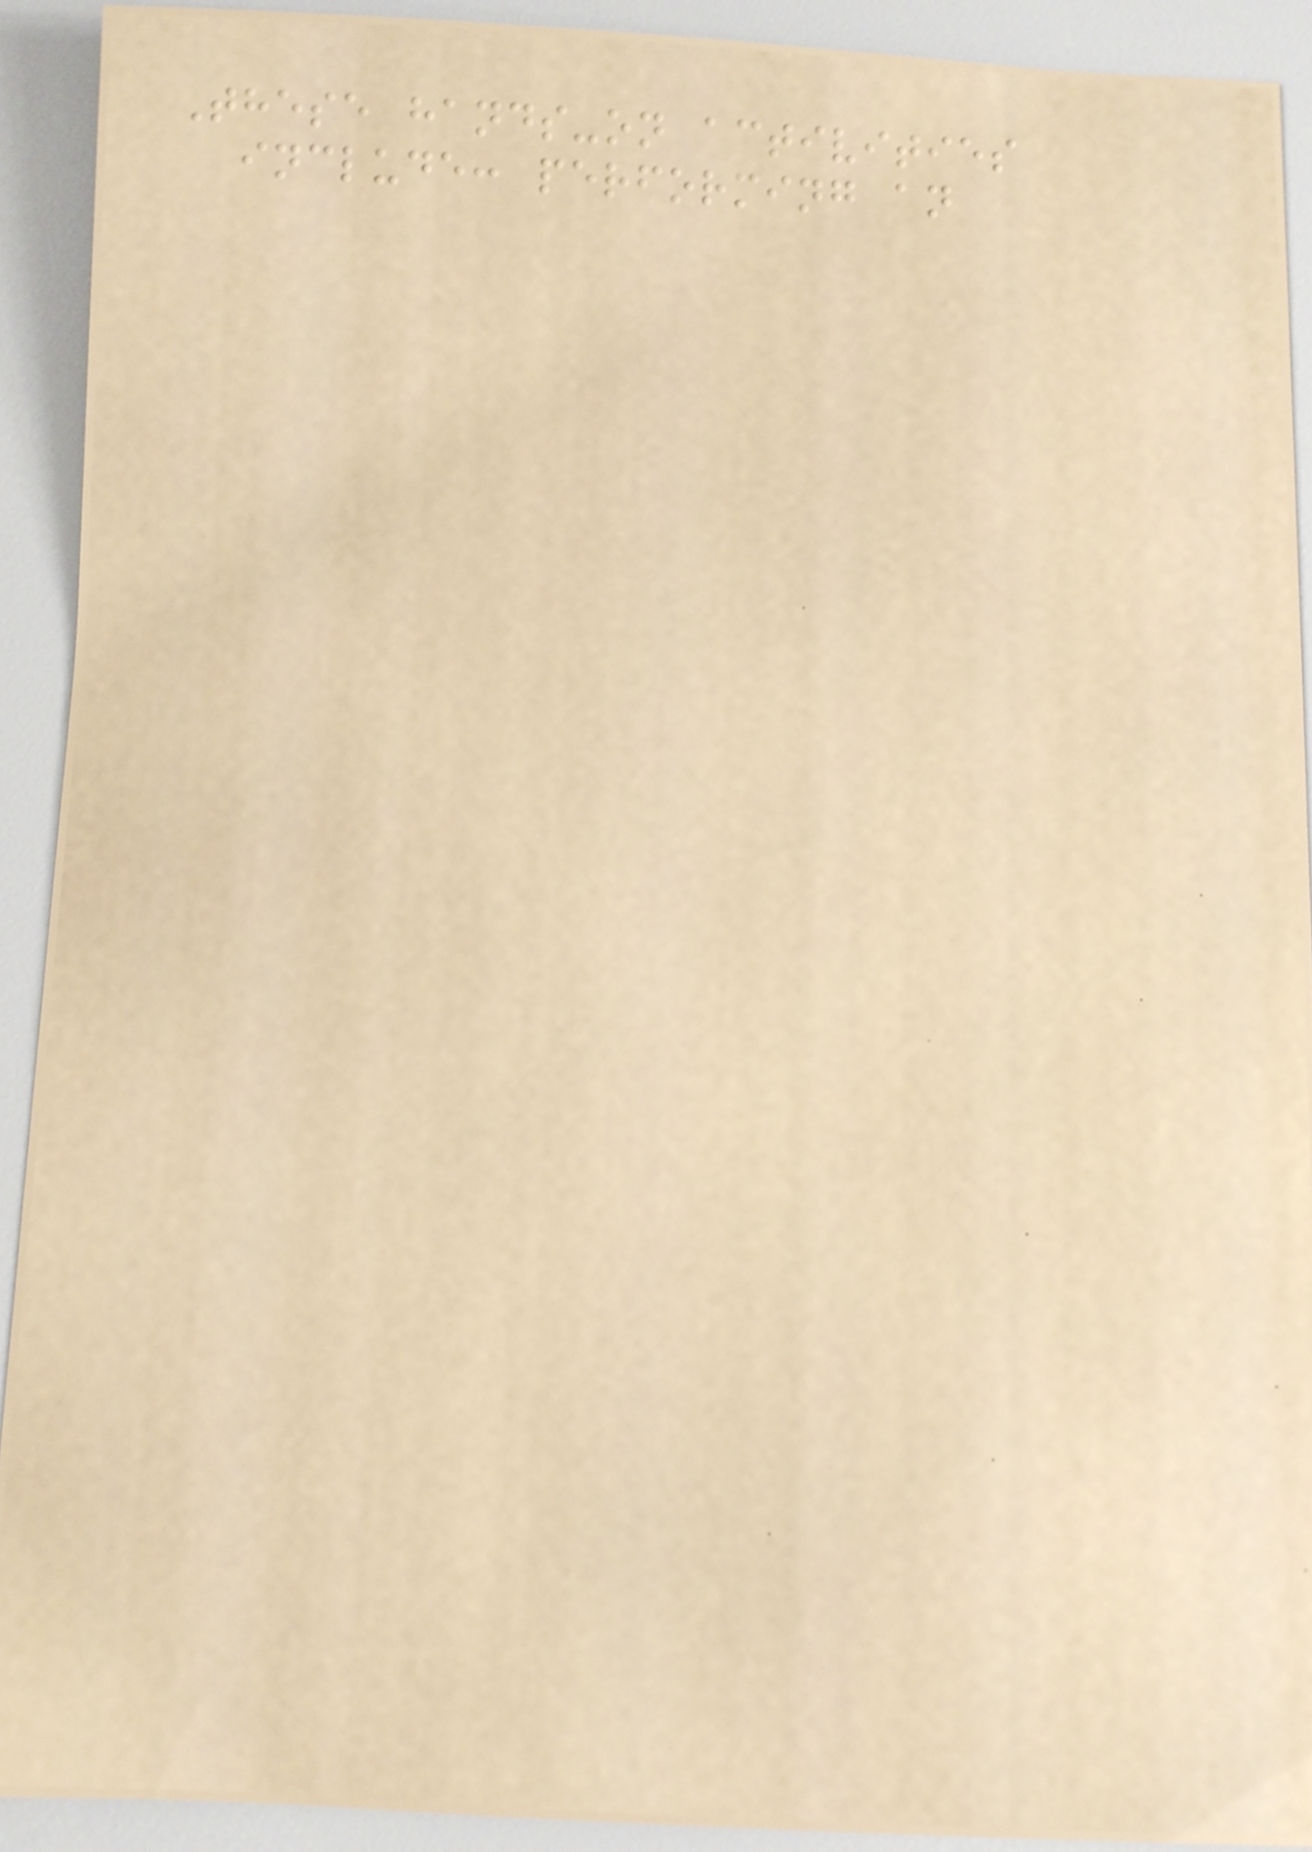These hands-on activities
include: performing an
